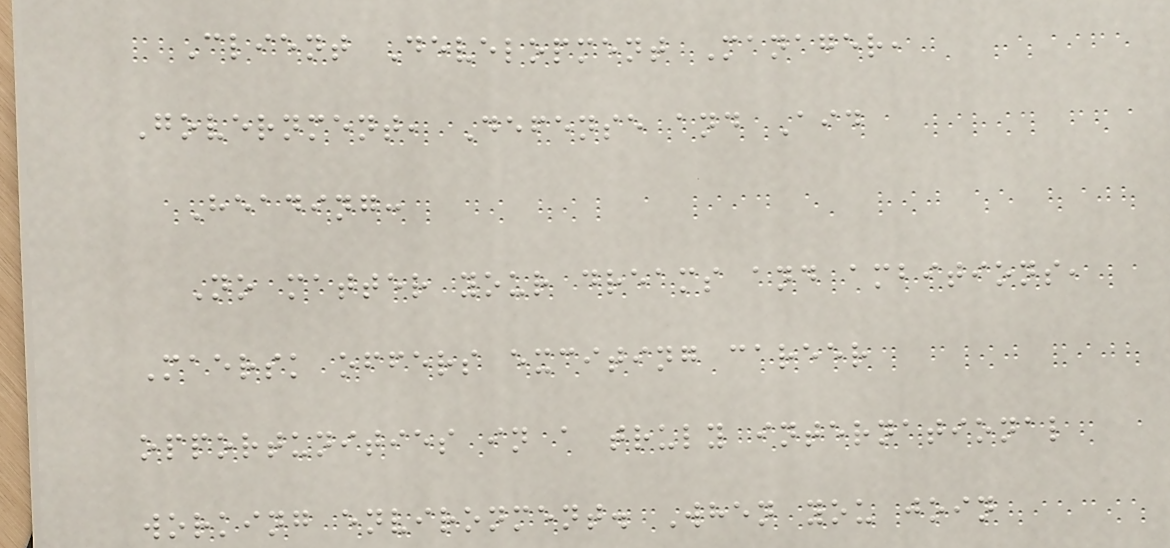Client Development Manager,
Government, Defense and Aid
Heading:
No matter your dreams and ambitions,
Maersk offers exciting career
opportunities in a truly international
working environment. When you join
